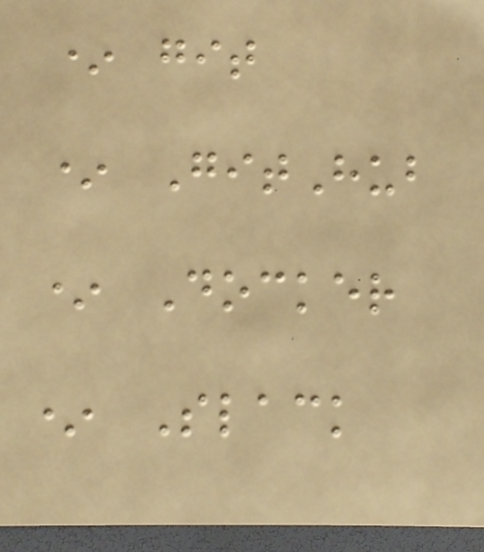* git
* GitHub
* Docker
* Slack
